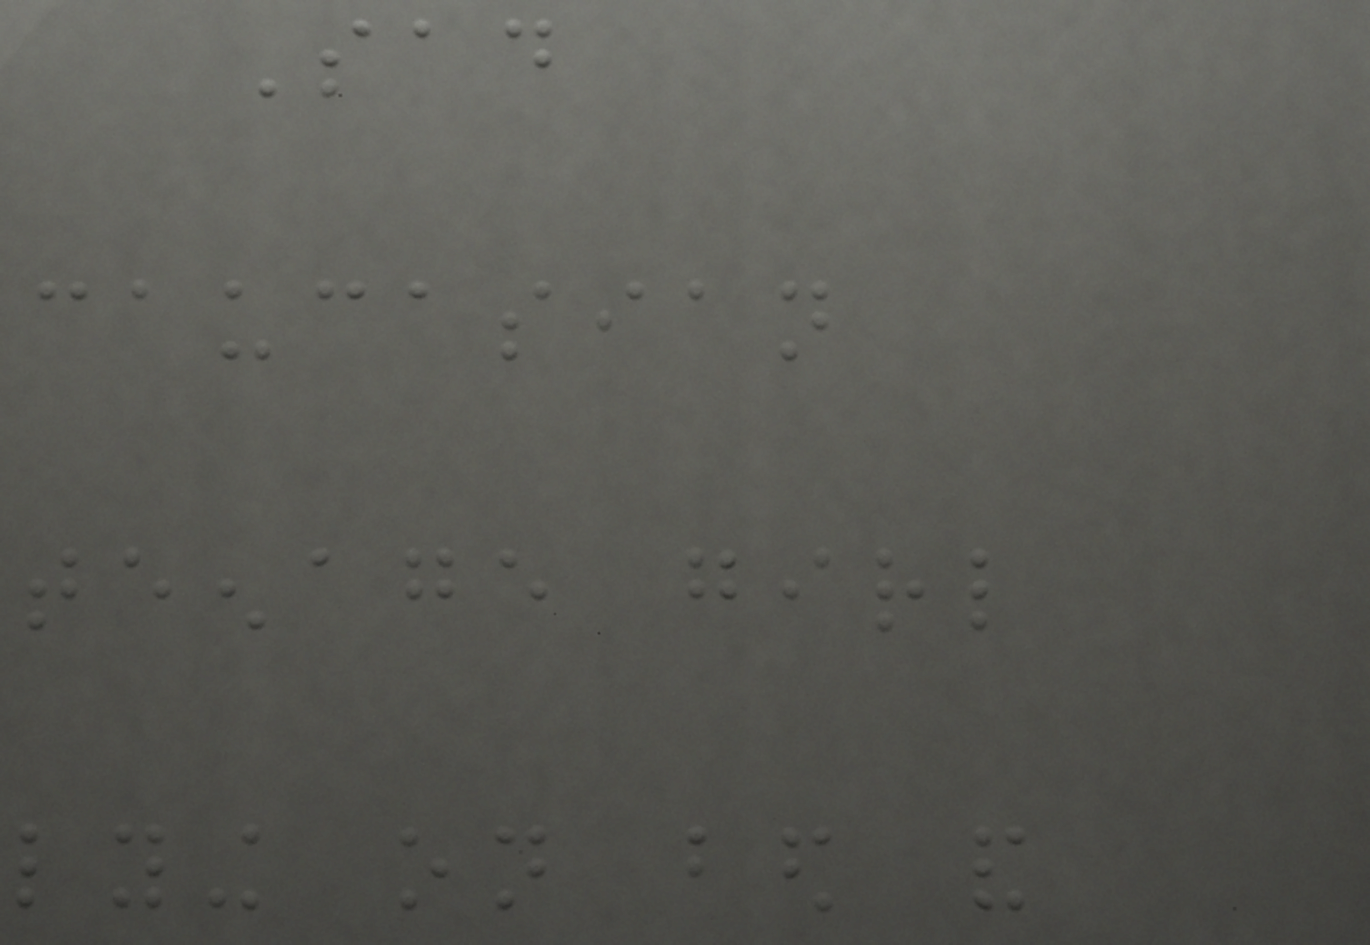Sad
caucasian
teenage girl
lying on bed and
